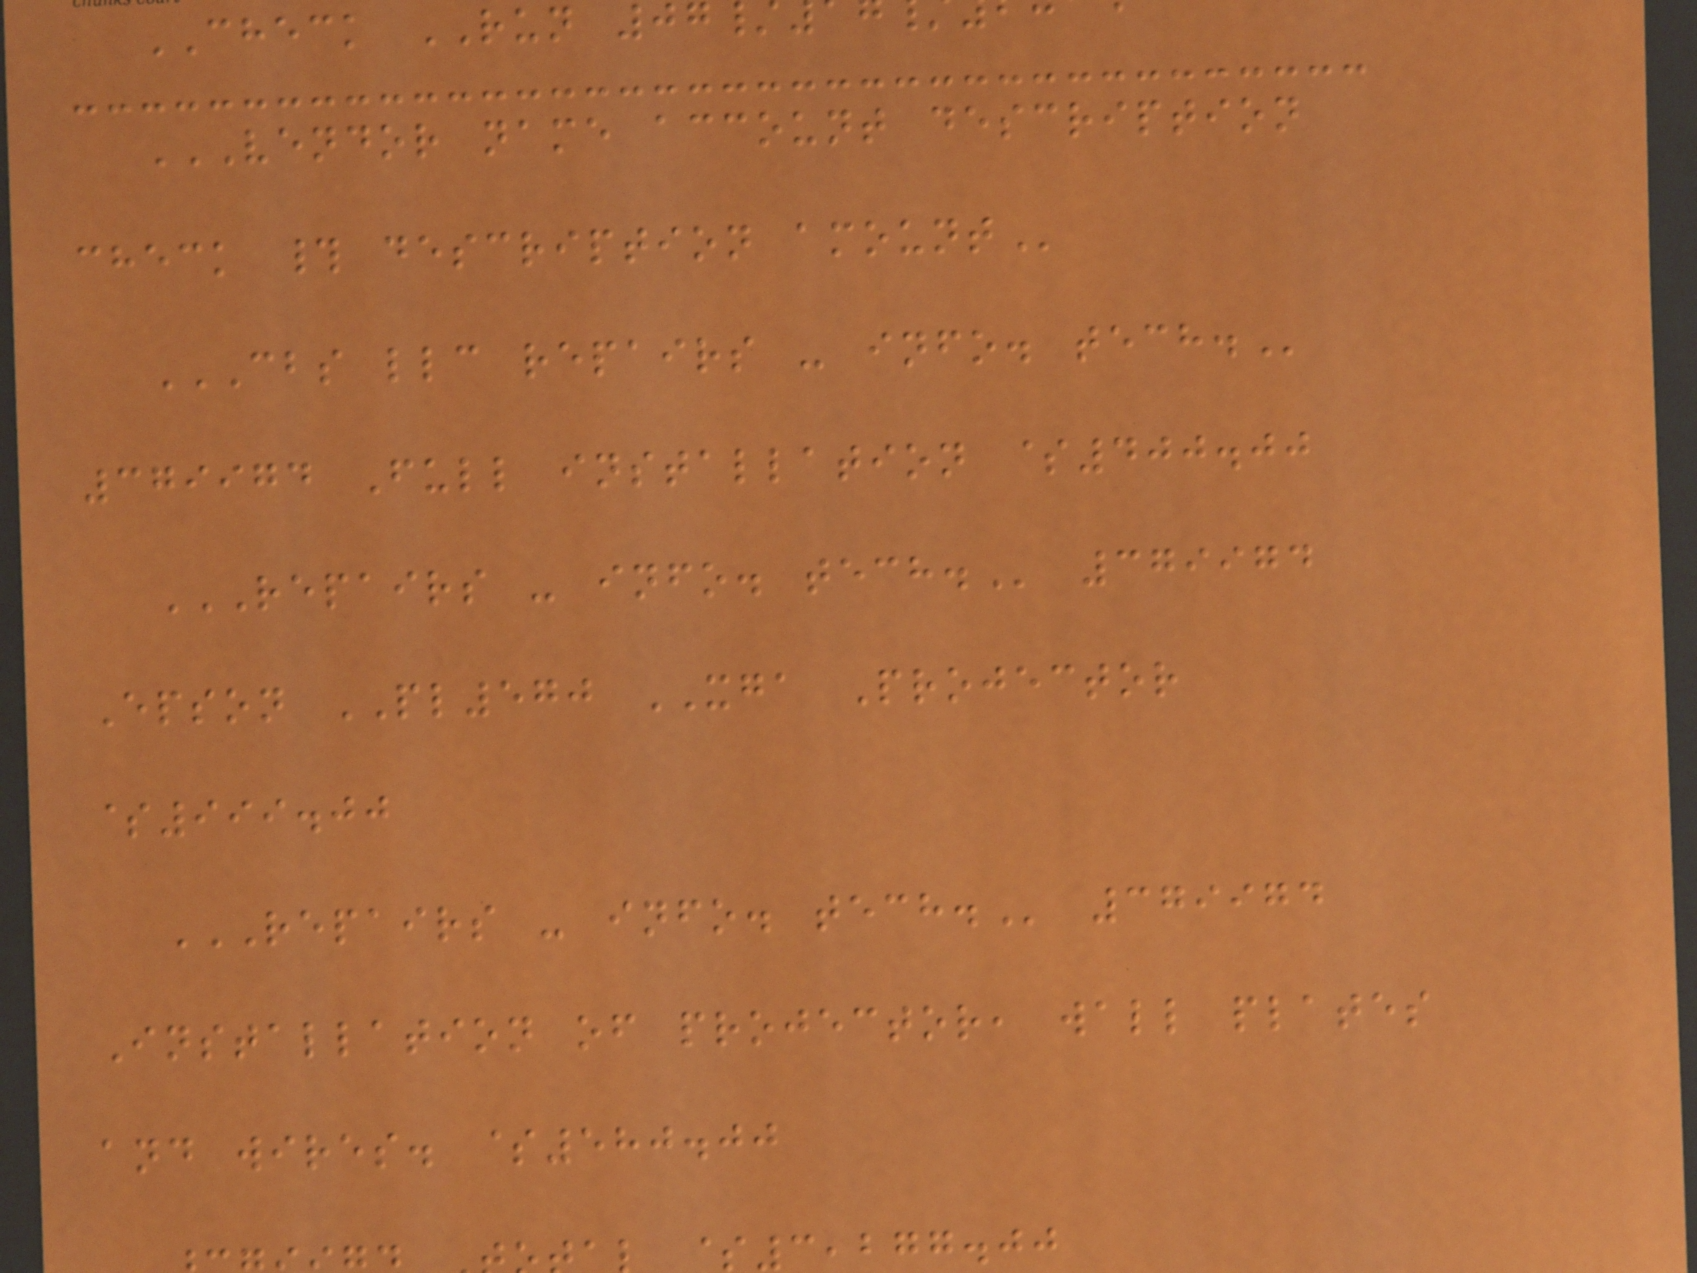CHECK RUN 07
VENDOR NAME ACCOUNT DESCRIPTION
check # description
CBS LLC REPAIRS - INFO. TECH.
379974 Full installation $400.00
REPAIRS - INFO. TECH. 379974
Epson PL570 XGA Projector
$999.00
REPAIRS - INFO. TECH. 379974
Installation of projector, wall plates
and wires. $580.00
3,277.00
